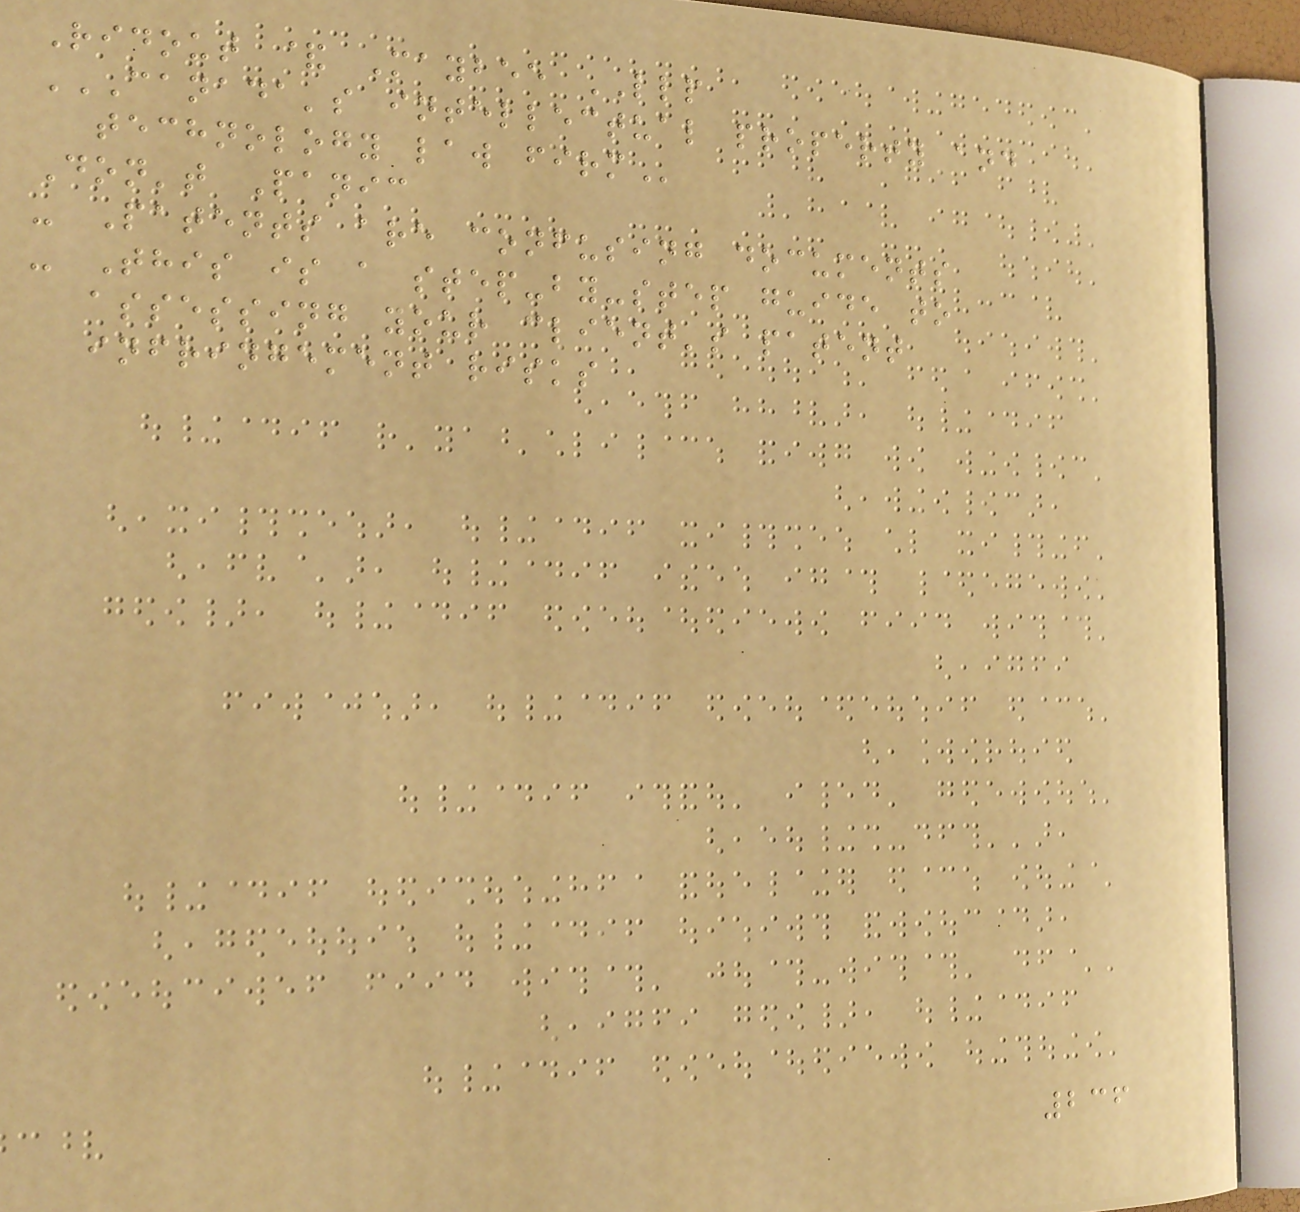Ridout & Maybee LLP
CANADA'S INTELLECTUAL PROPERTY AND
TECHNOLOGY LAW FIRM
Don't Panic
- Patents are confusing documents
- This is a step-by-step guide to
assessing your client's patent
infringement risks
236
